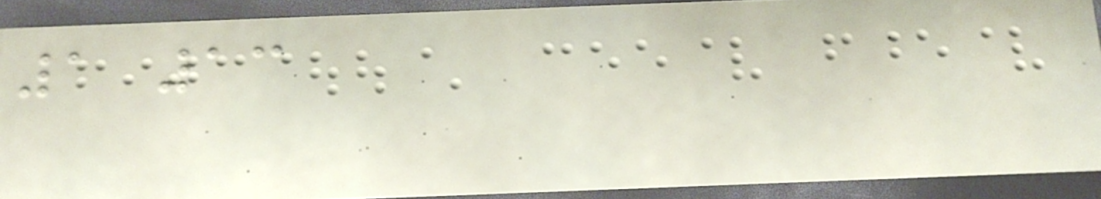1 13
